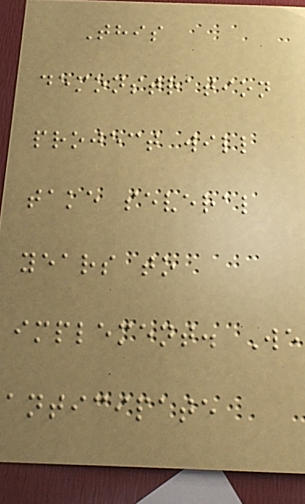This
demonstration
project will
take several
years to
implement. We
anticipate
